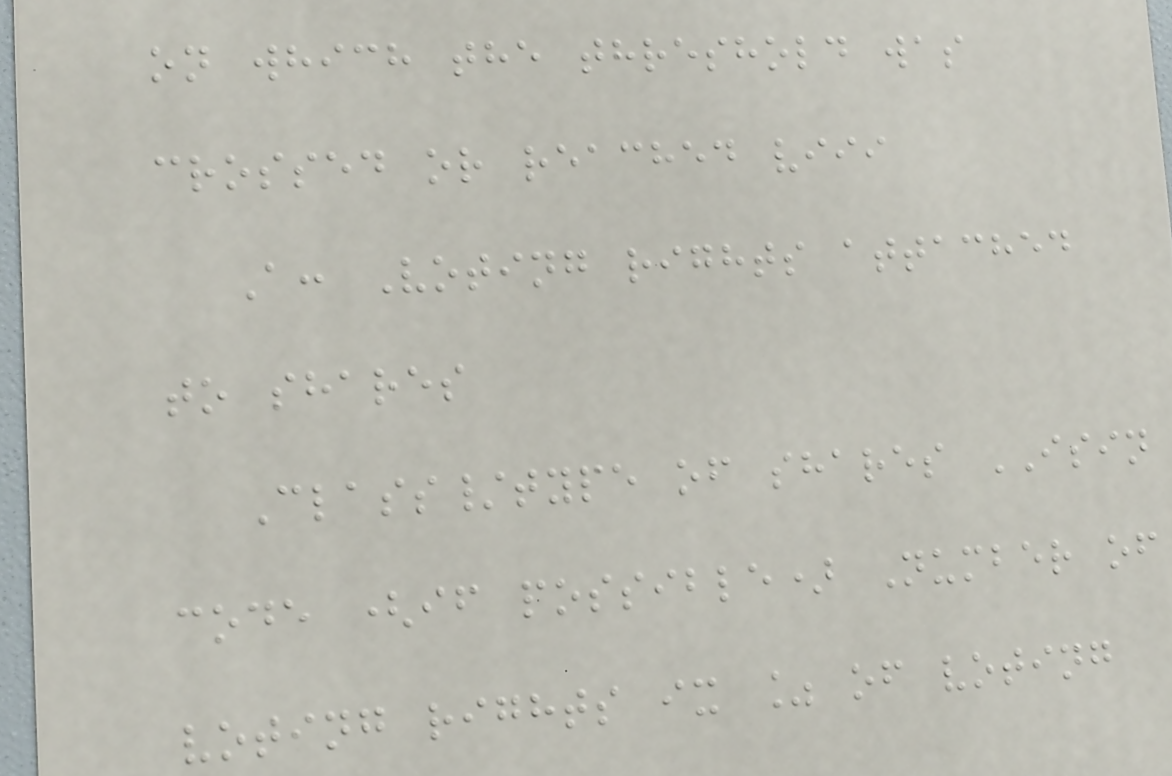on which the threshold was
crossed or reached viii
A: Voting rights attached
to shares
Class/type of shares ISIN
code (if possible) Number of
voting rights ix % of voting
